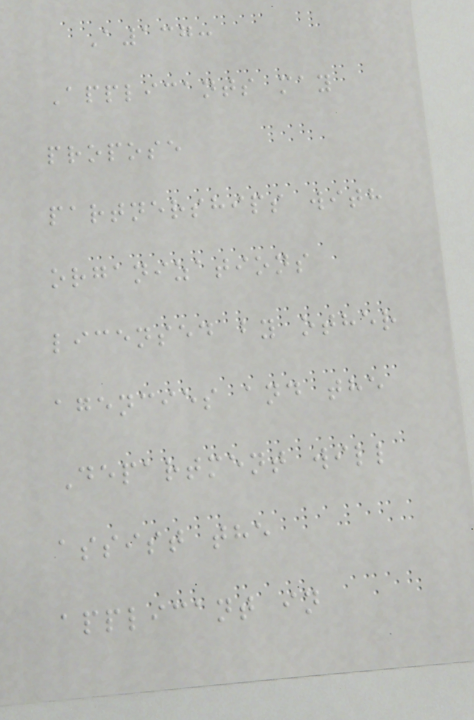A137:
Applicants may
propose
partnerships with
organizations
licensed by other
agencies and the
Department will
assist the
applicant in
